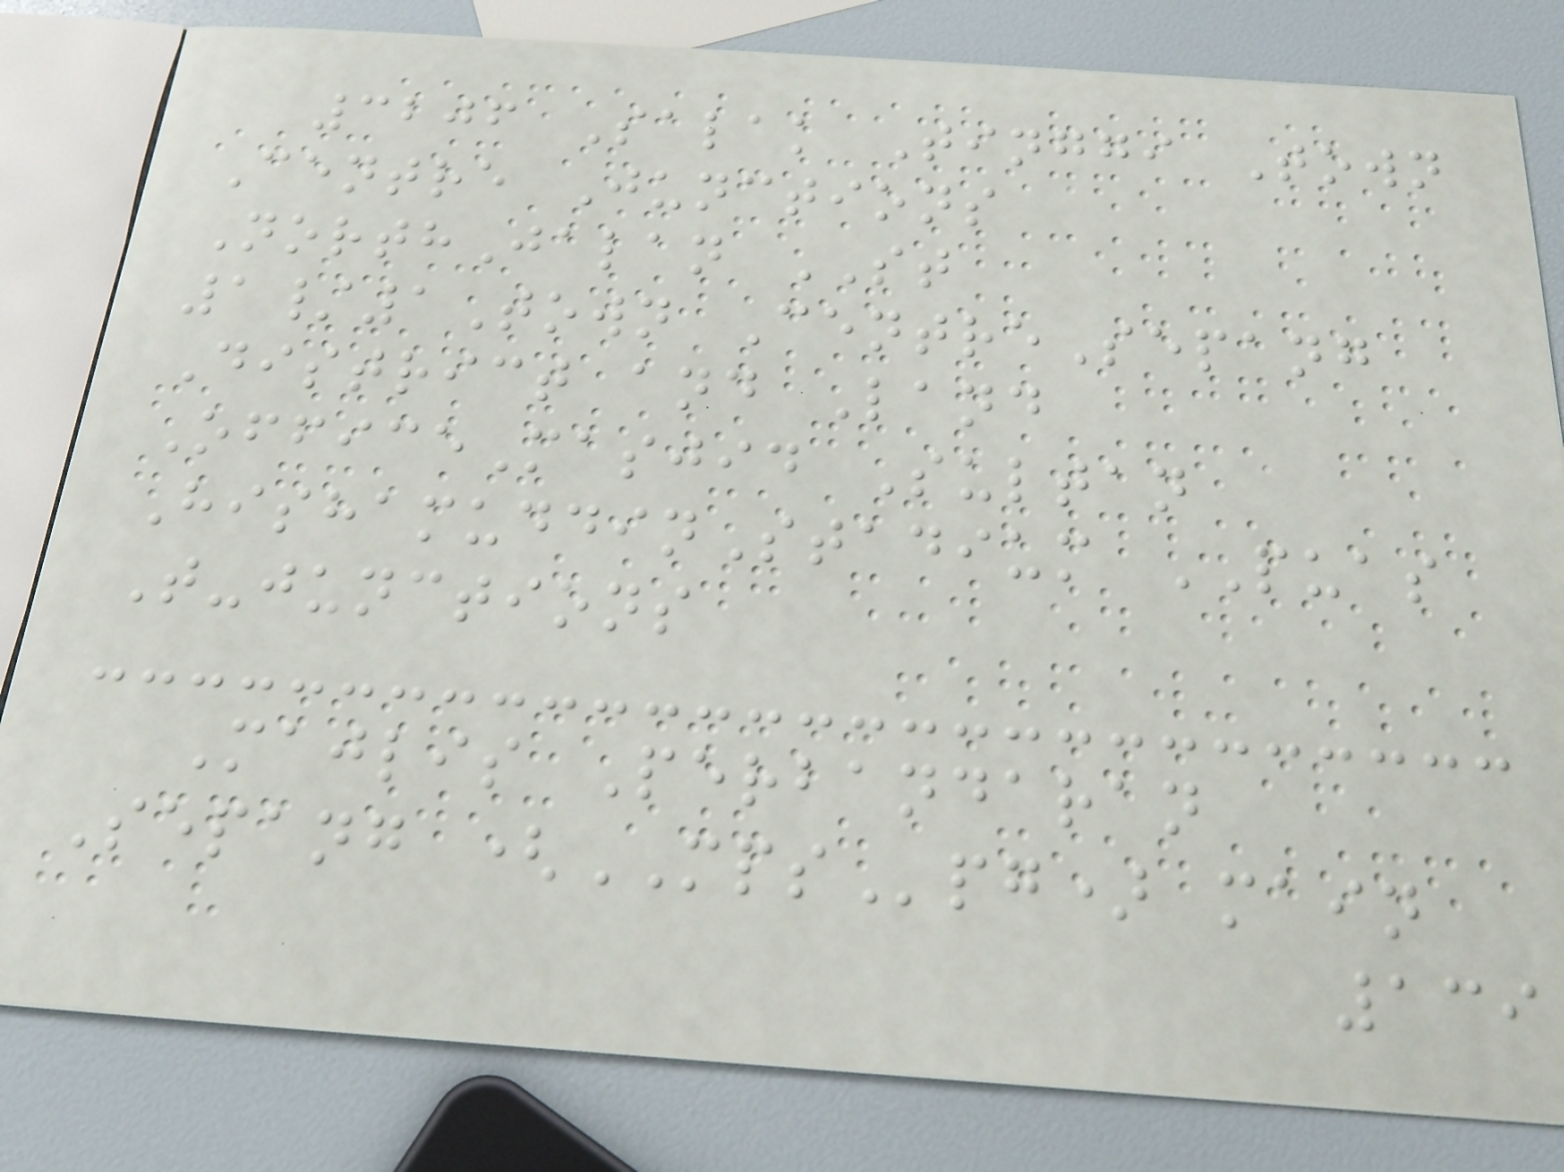3206 Salak Tinggi Town
Centre Junctions
NorthJalan ST
1/1Town CentreSepang
District and Land
OfficeMasjid Sultan
HishamuddinStadium PUAS
T-junctions
Majlis Perbandaran
Sepang (MPSpg) main
139
